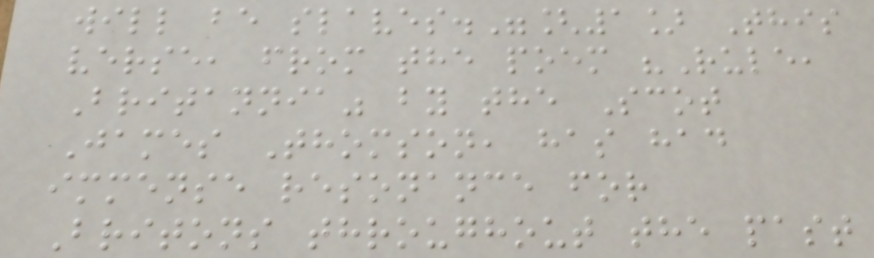will be slaves."[1] This
verse, from the poem "Rule,
Britannia" by the Scot
James Thomson, has had
immense resonance for
Britons throughout the past
